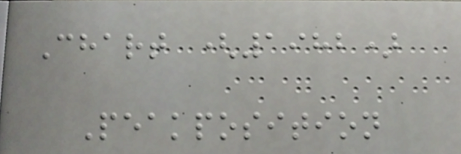Chart (1982)
Peakposition
